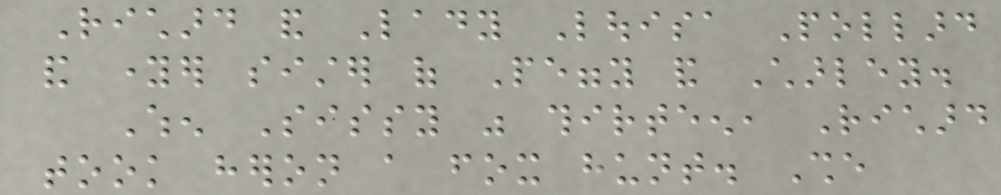Richard and Lady Louisa Pollard
and younger sister of Peggy and Charley.
When Sissy was thirteen, Richard
took heron a fox hunt. She
